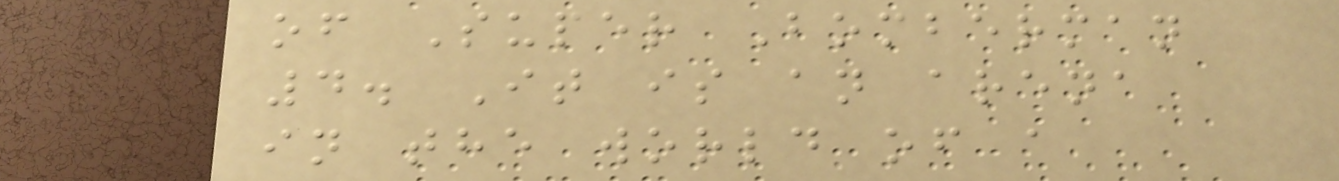of Super Bomberman
4. It is an arena
in the world of a
